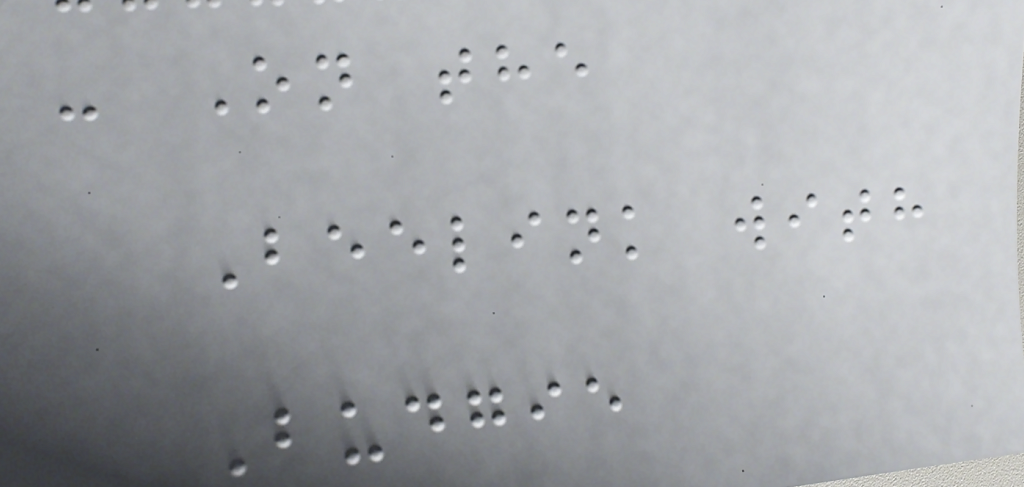- On the
Beelink with
Budgie
